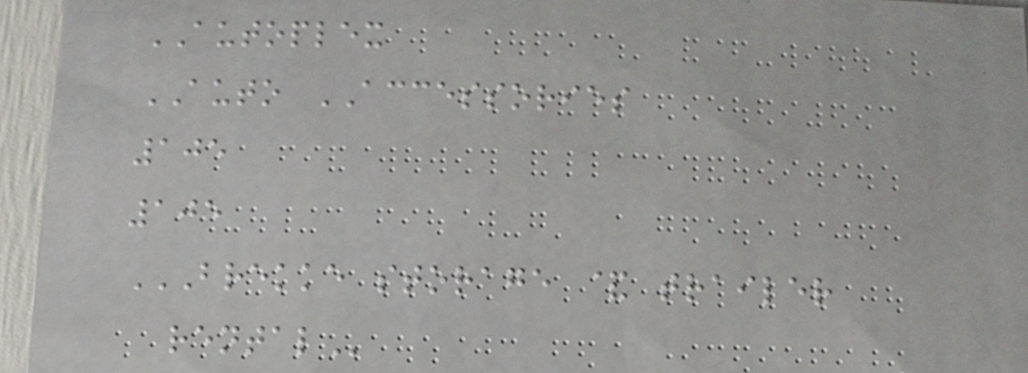AUTOPLEX
AUTO ACCESSORIES
105
105
BREKKE STORAGE & TRAILER
RENTAL
